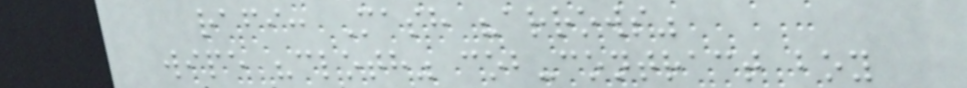rafi: Mash "arrows"
wipe "cloth" cob-contract boy
